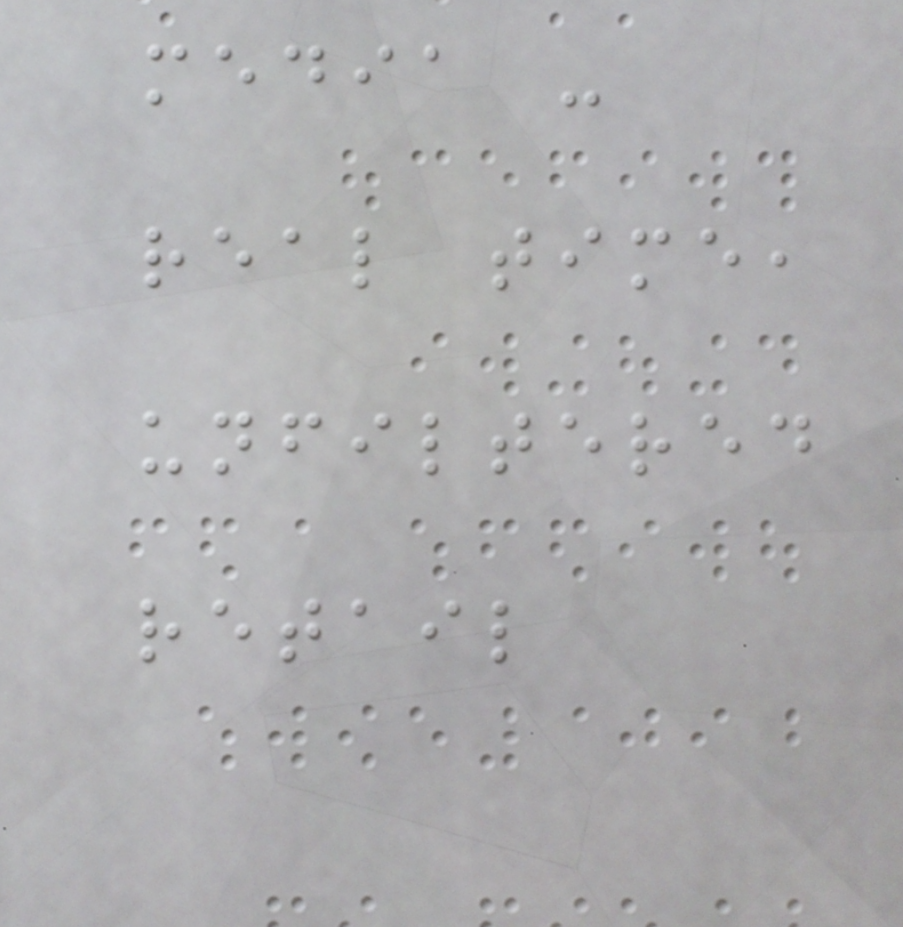media -
real time,
unfiltered
retail
